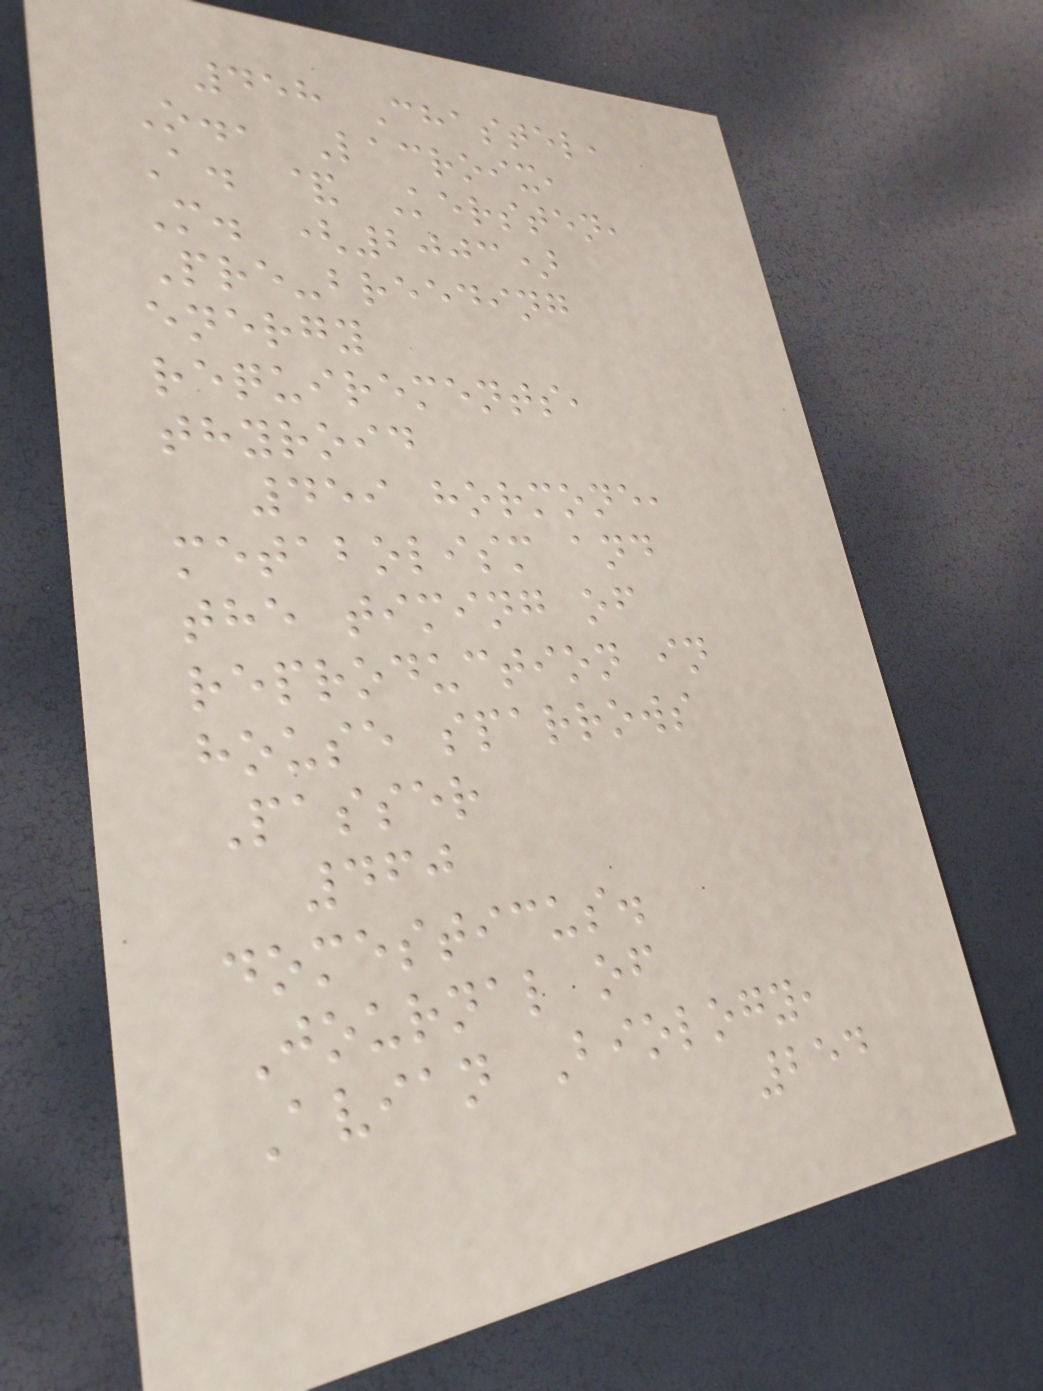458 Chastel,
O., Lacroix,
A. & Kersten,
M. (2003)
Pre-breeding
energy
requirements,
thyroid
459 hormone,
metabolism and
the timing of
reproduction in
house sparrows
Passer
460
domesticus.
Journal of
Avian Biology,
254
